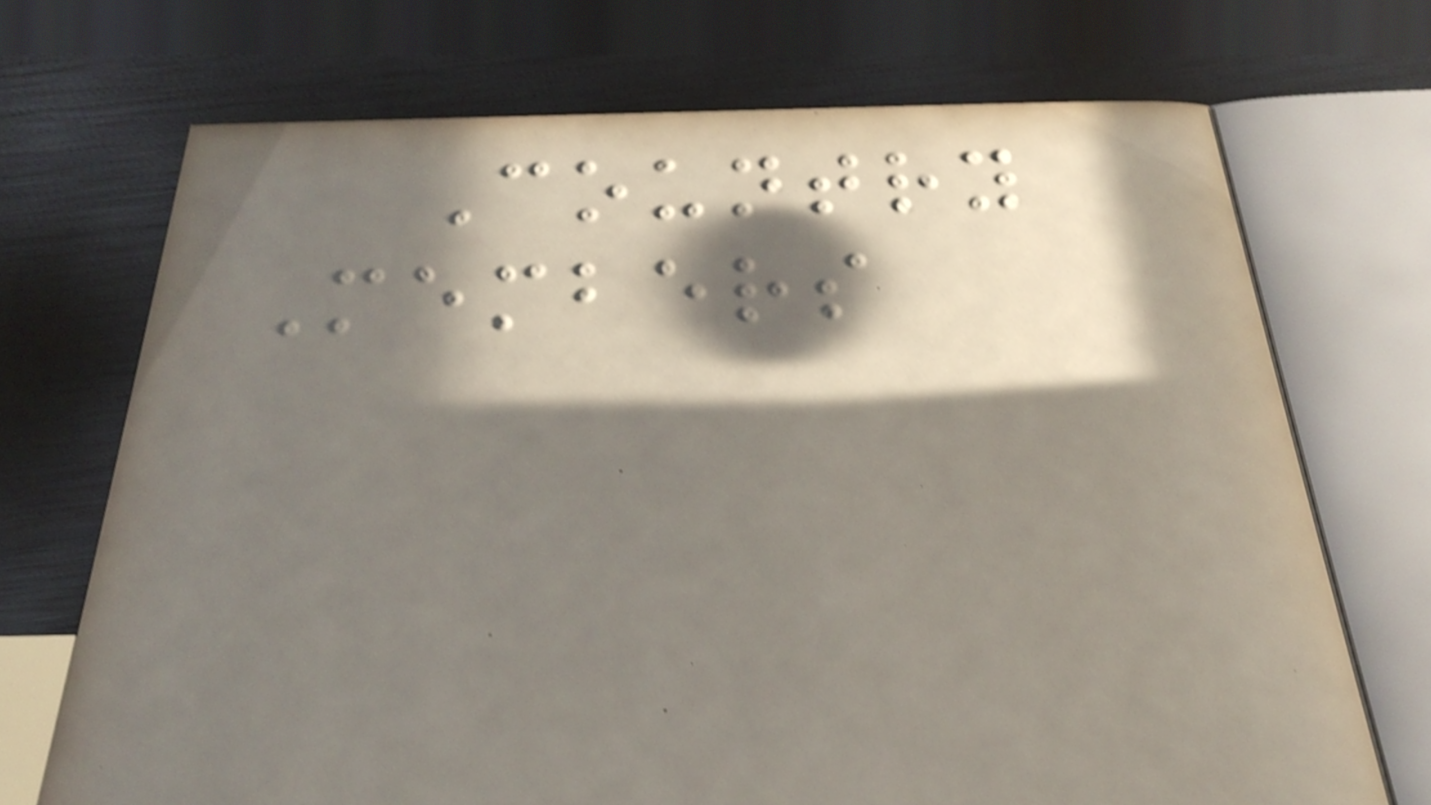Country
Members
